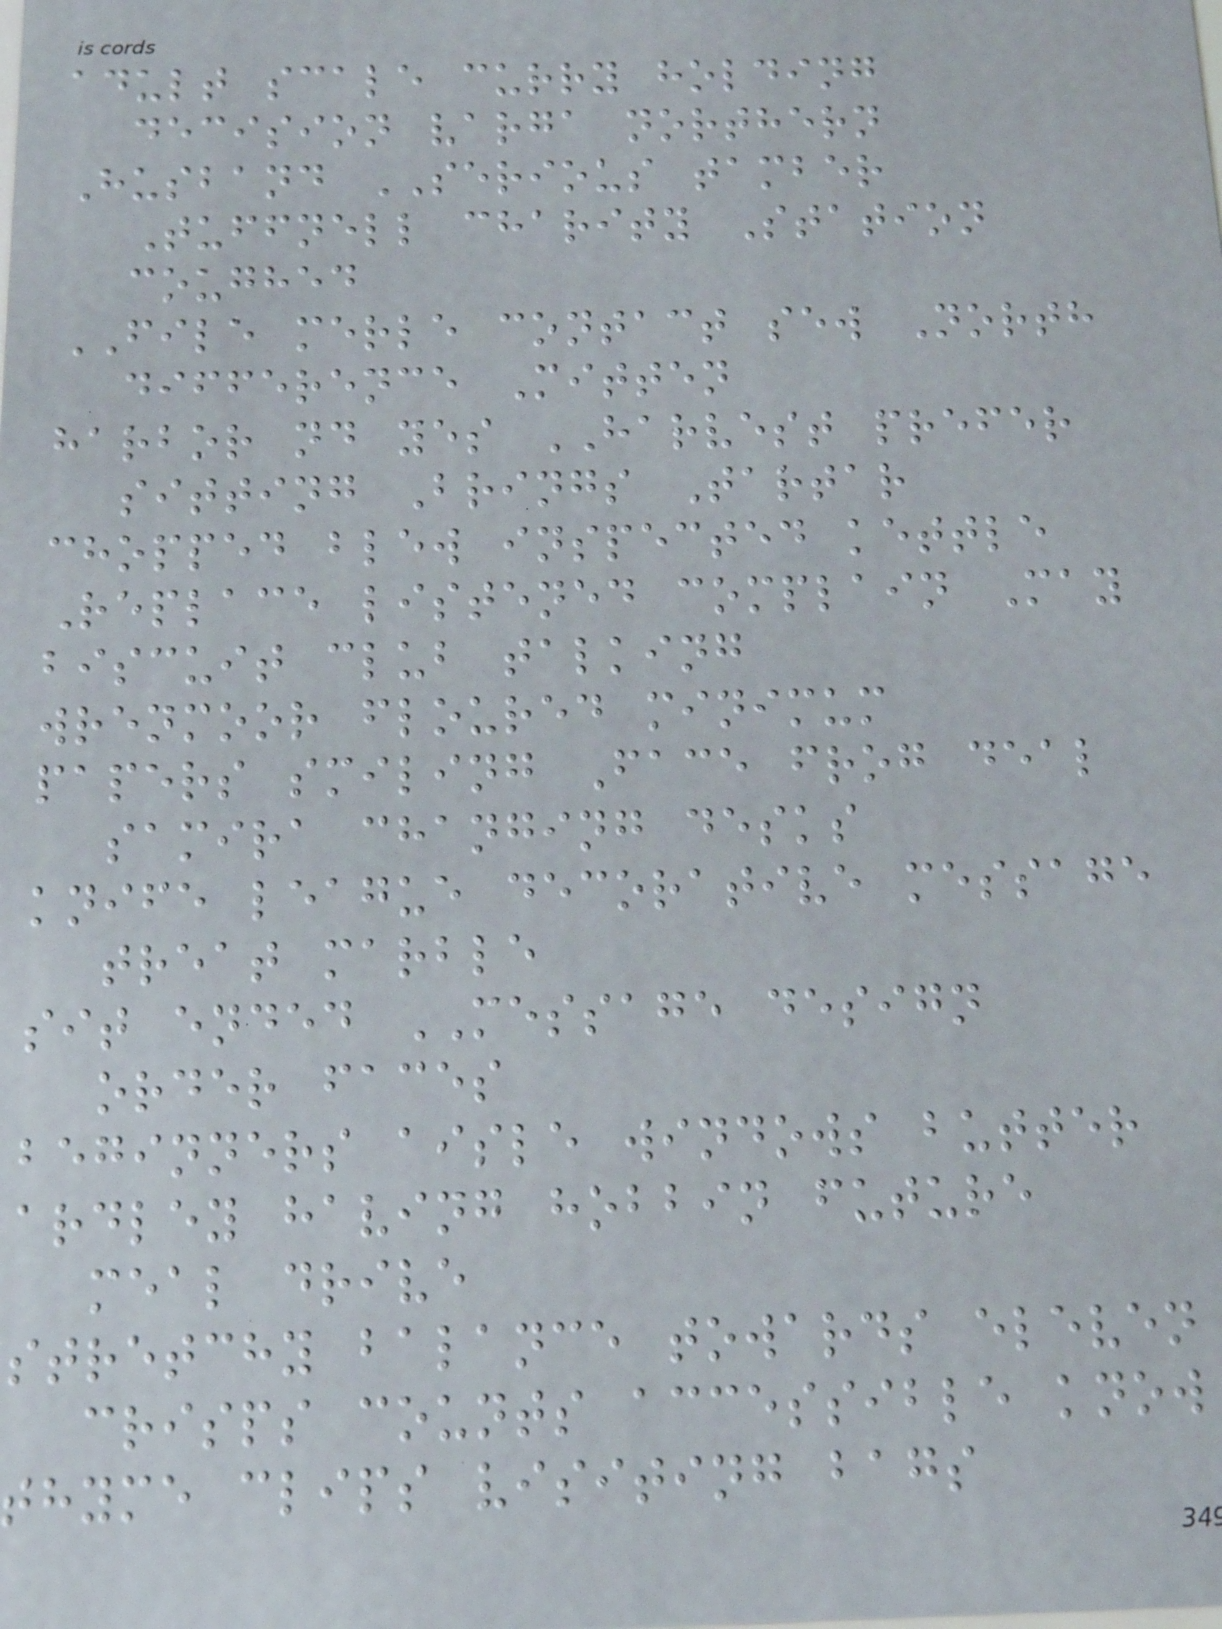adult scale curry holding
decision varga northern
Husband SERIOUS tamber
Tuffnell charity Station
coughed
FILE merle contact sew North
difference Mitten
harbor nd yes HARVEST prefer
sitting Brings Tartar
chopped blew inspected kettle
Replace listened complain May
biscuit club talking
wrenmoor floured minimum
papers smiling Face frog deal
samira changing desks
knife league decorative message
treat marble
sit ended MESSAGE design
order faces
beginners aisle windows butter
ardley having hobbin future
meal drive
stretchy balance towards eleven
crisps counts accessible know
thyme clips visiting bags
